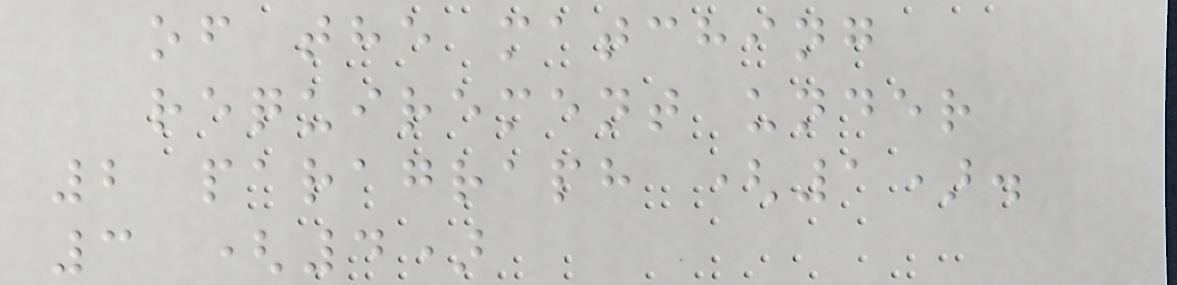of the matching
requirement under
2 paragraph (1).
3 (4)
